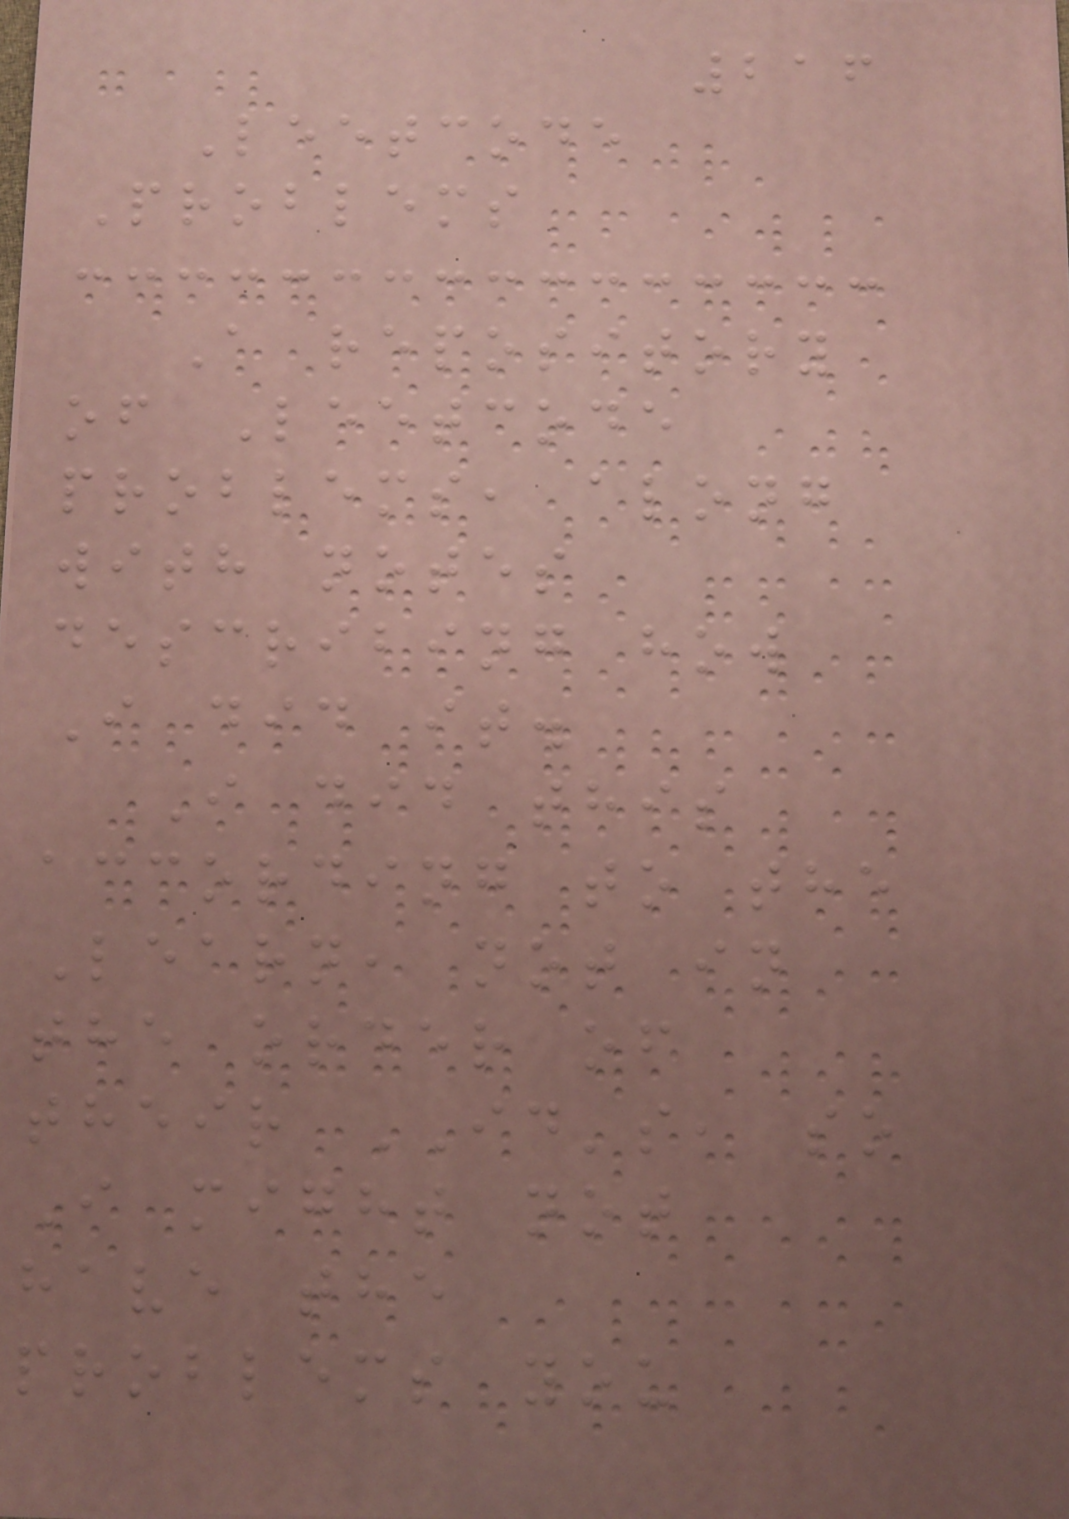216
Leetcode
Problems
A repository
of Leetcode
problems, along
with notes
describing how
I did it.
I did this
according to the
Learn, not in
the order of
their ID's, so
I might not
have the
problems you
